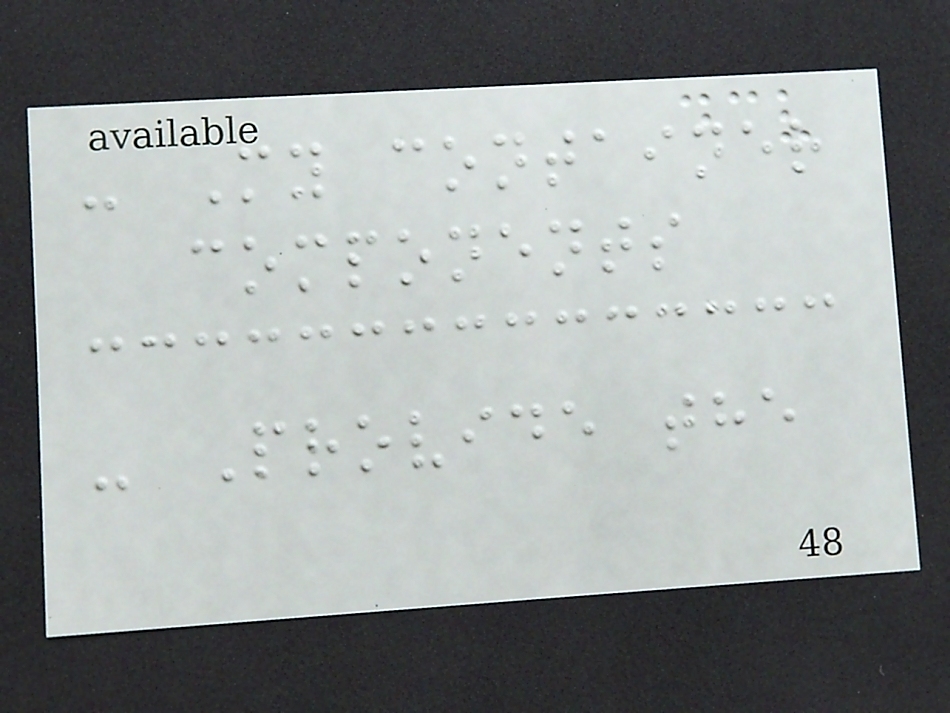- My container
components
- Provide the
